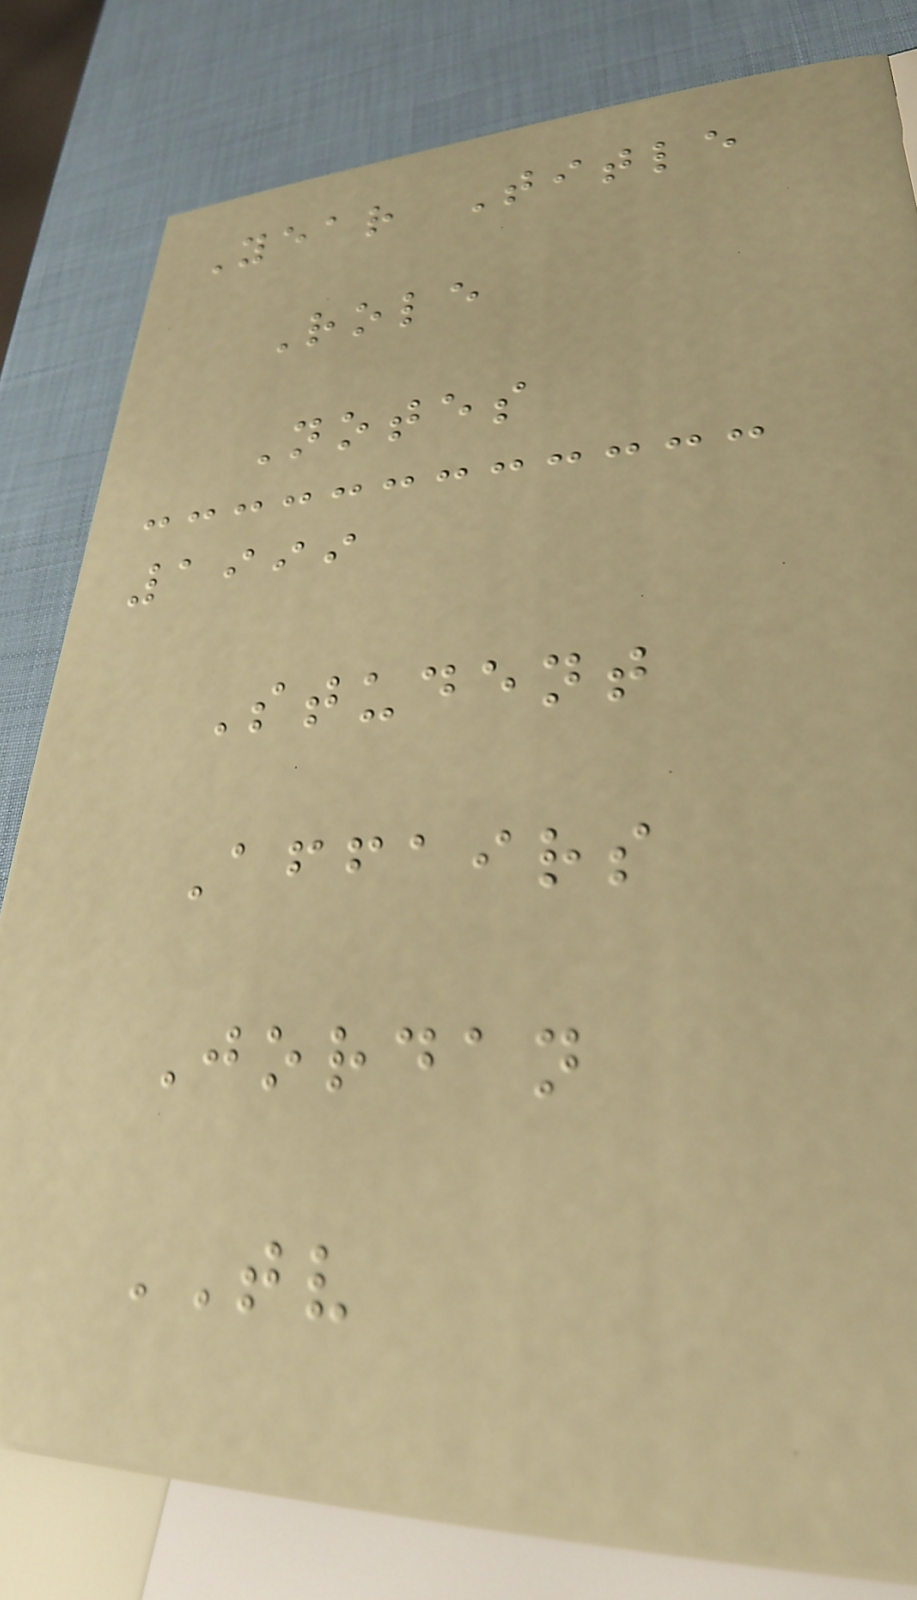Year Title
Role
Notes
1999
Student
Affairs
Jordan
TV
